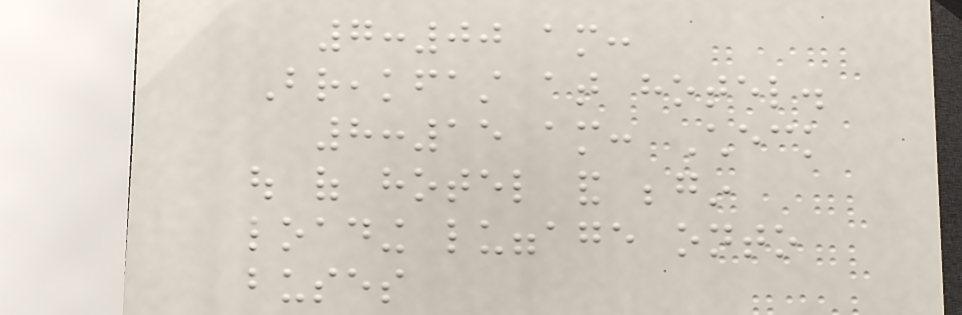7:00 am:
Breakfast at hotel.
8:15 am: Check
out of hotel and begin
loading luggage onto
buses
